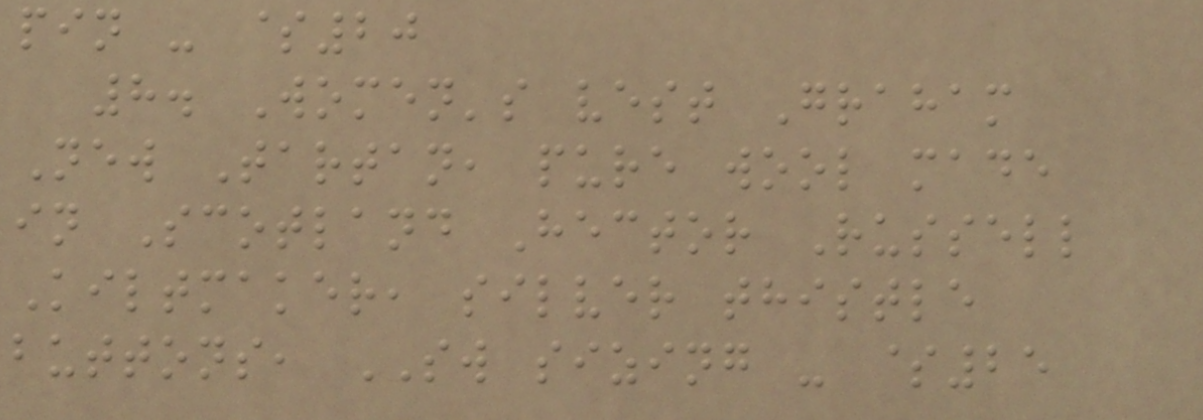pin - $20
8. Women's vest Graham
New Tartan, pure wool made
in Scotland Hector Russell
Kiltmaker, silver thistle
buttons, SW sizing - $25
